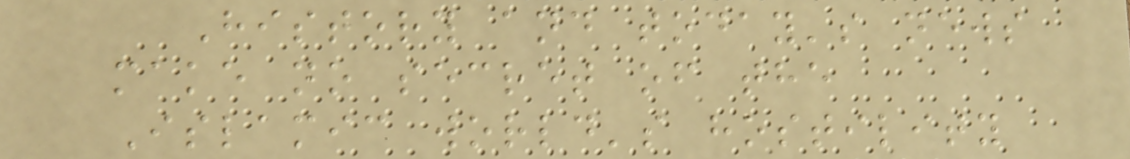History and today's news
make no secret of the
Islamic world's hostility
